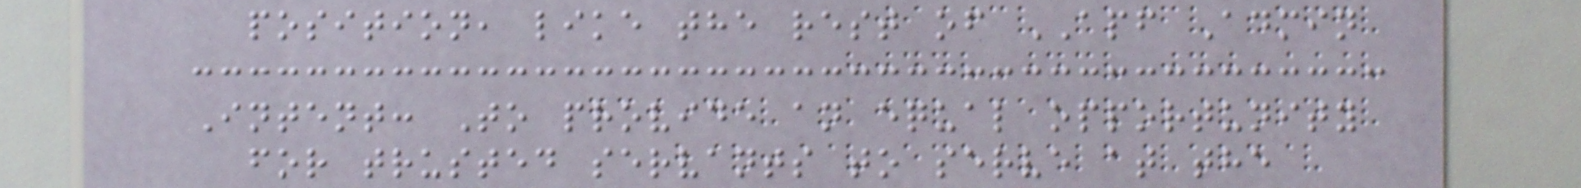position, like the rest of APF Admin
Intent: To provide an equal opportunity
for trusted servants to serve at the
